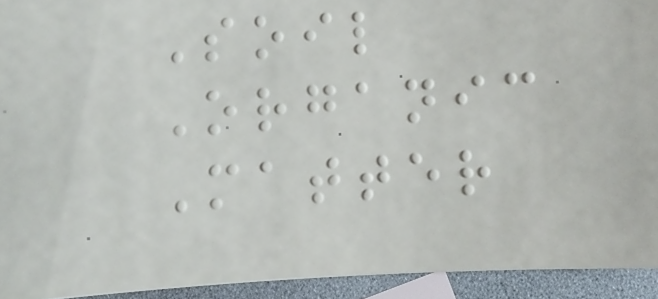Soil
Organic
Matter
